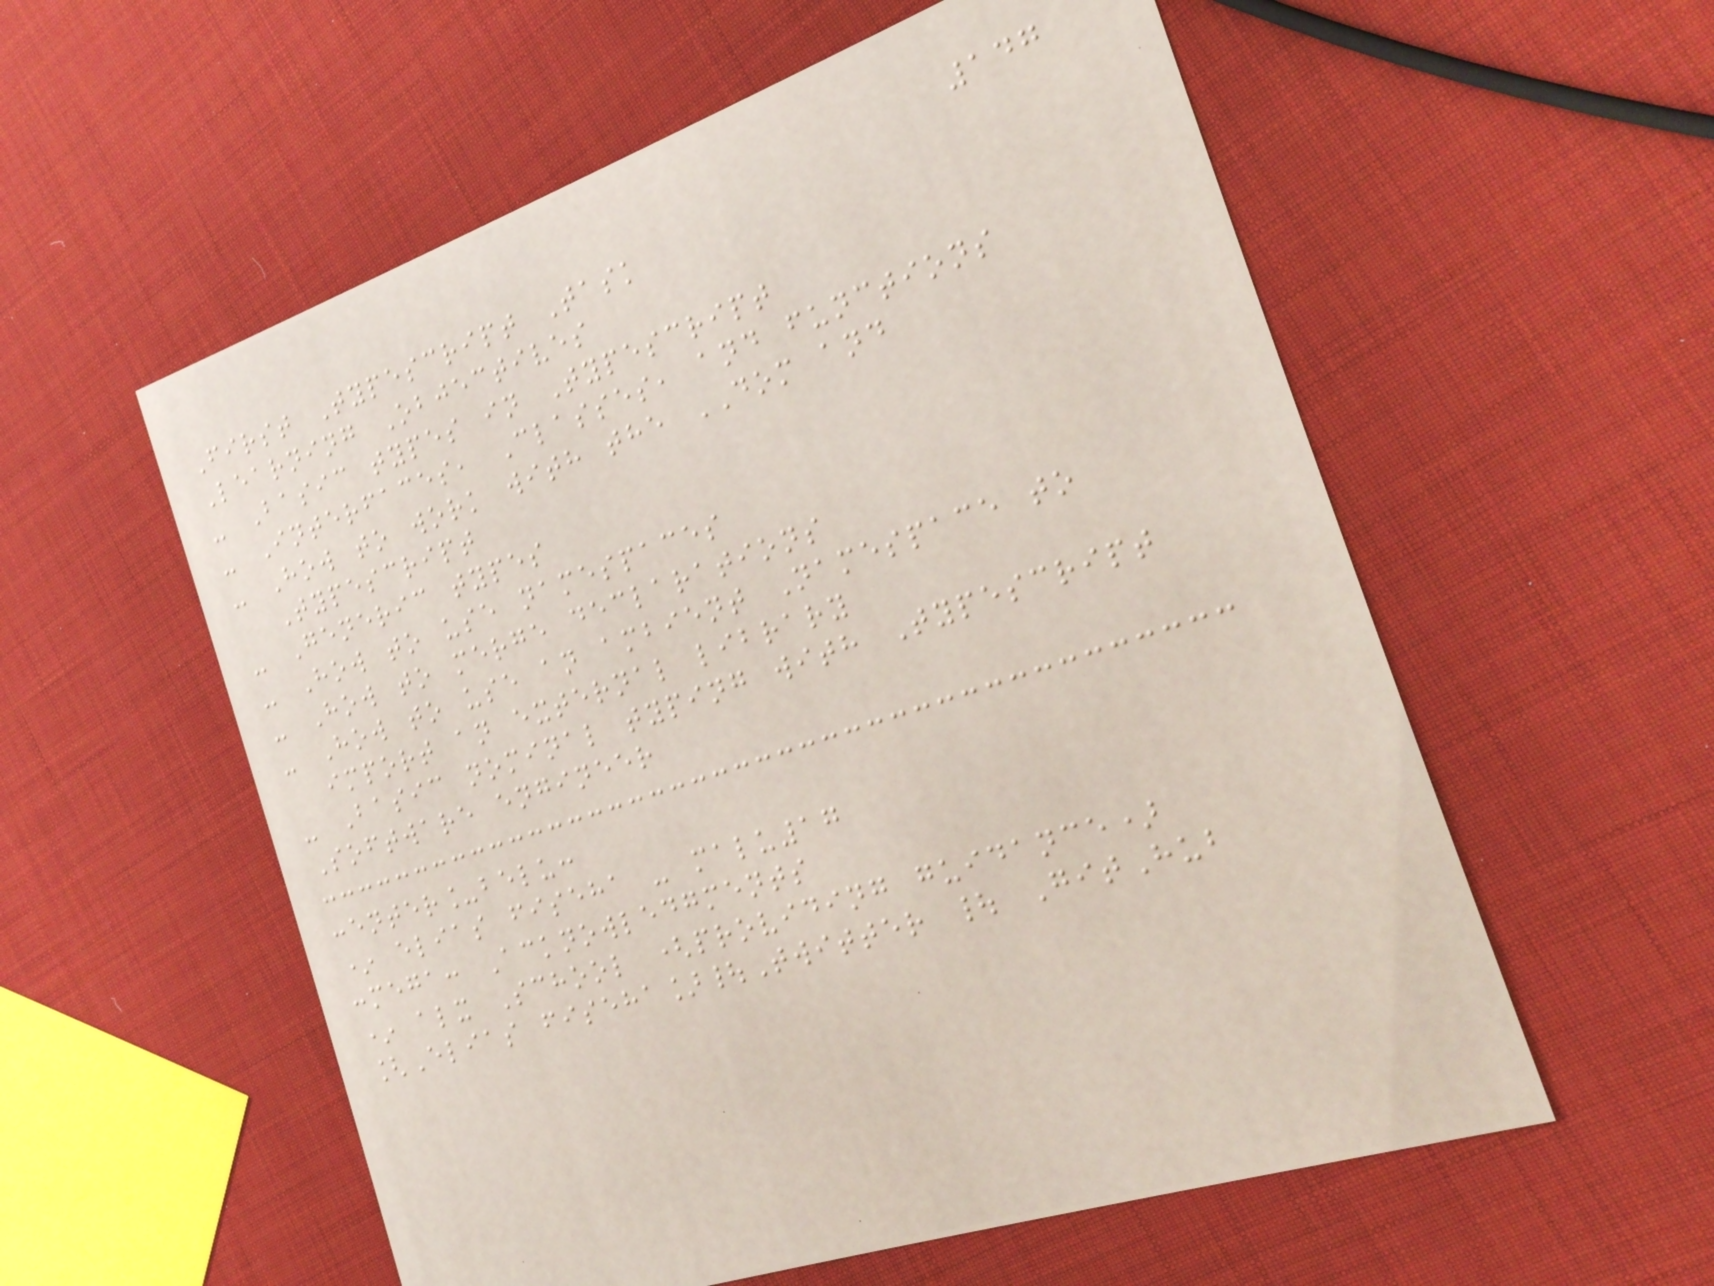147
First Typescript Task
Learning Objectives
- Basic types in Typescript
- Interfaces, Classes, and functions
- How to work with the DOM and
Typescript
- Generic types
- How to use namespaces
- How to merge declarations
- How to use an ambient Namespace to
import an external library
- Basic nominal typing with Typescript
Software engineer
:enter_belu:
* elias fiseha - malu17
:mega: Acknowledgments
* alx School (providing guidance)
[Elias fiseha]|Twitter | GitHub
